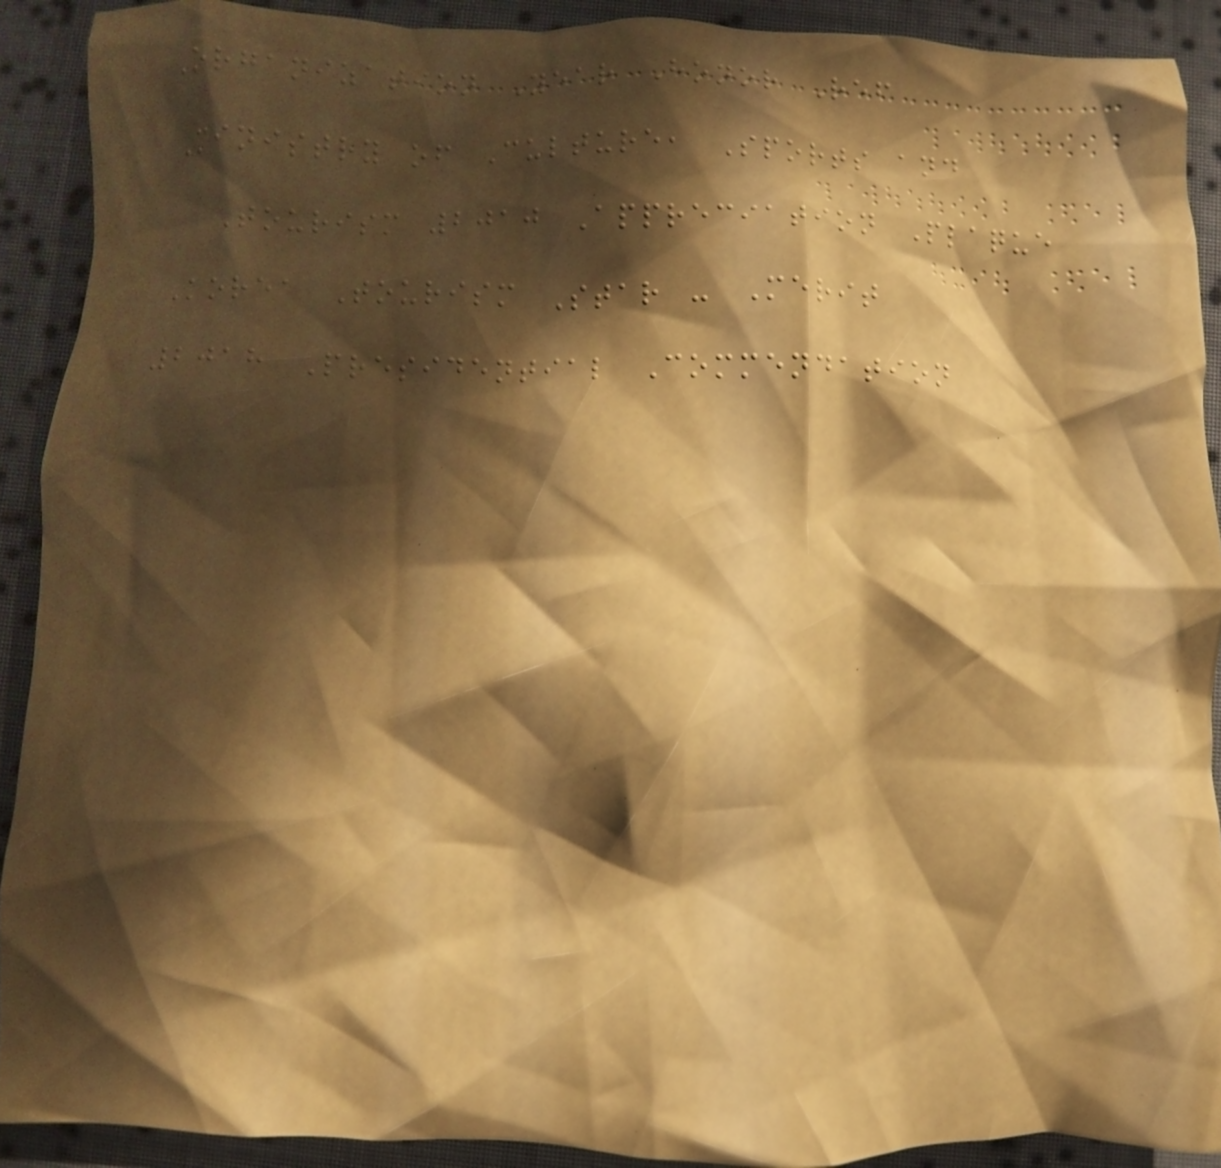Organization Year Honor Ref
Ministry of Culture, Sports and
Tourism 2010 Appreciation Plaque
Korea Tourism Star - Merit
2018 Presidential Commendation
